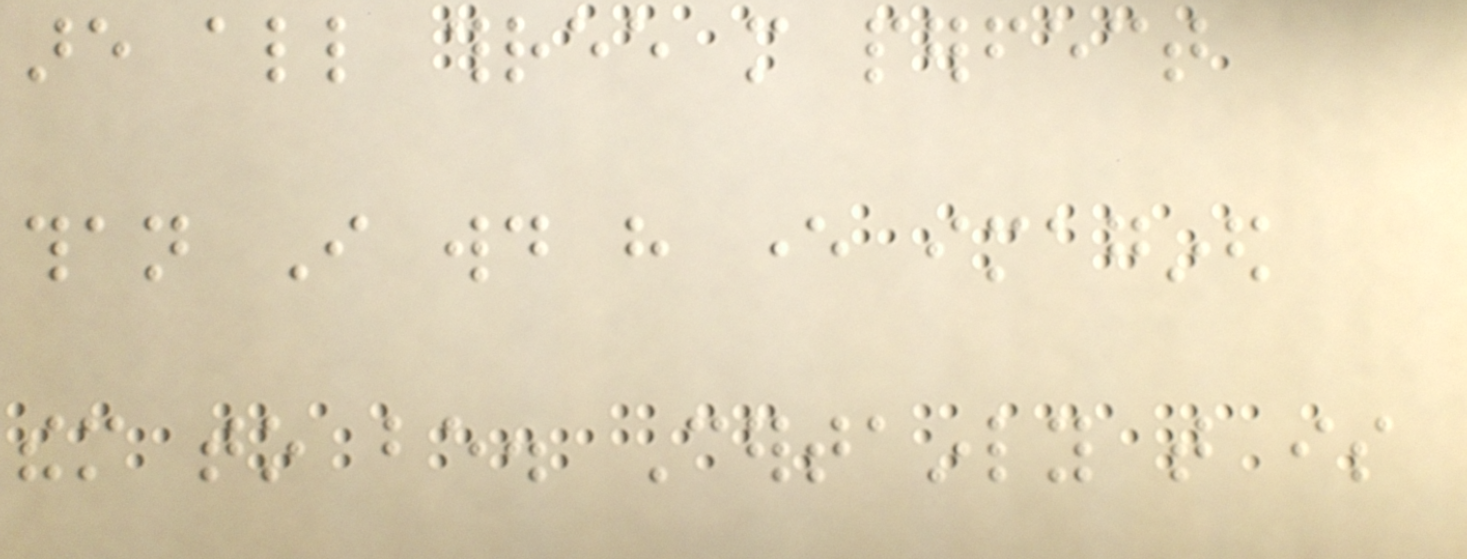are all three more perfect
than I would have ever imagined
them to be. Certainly that is
